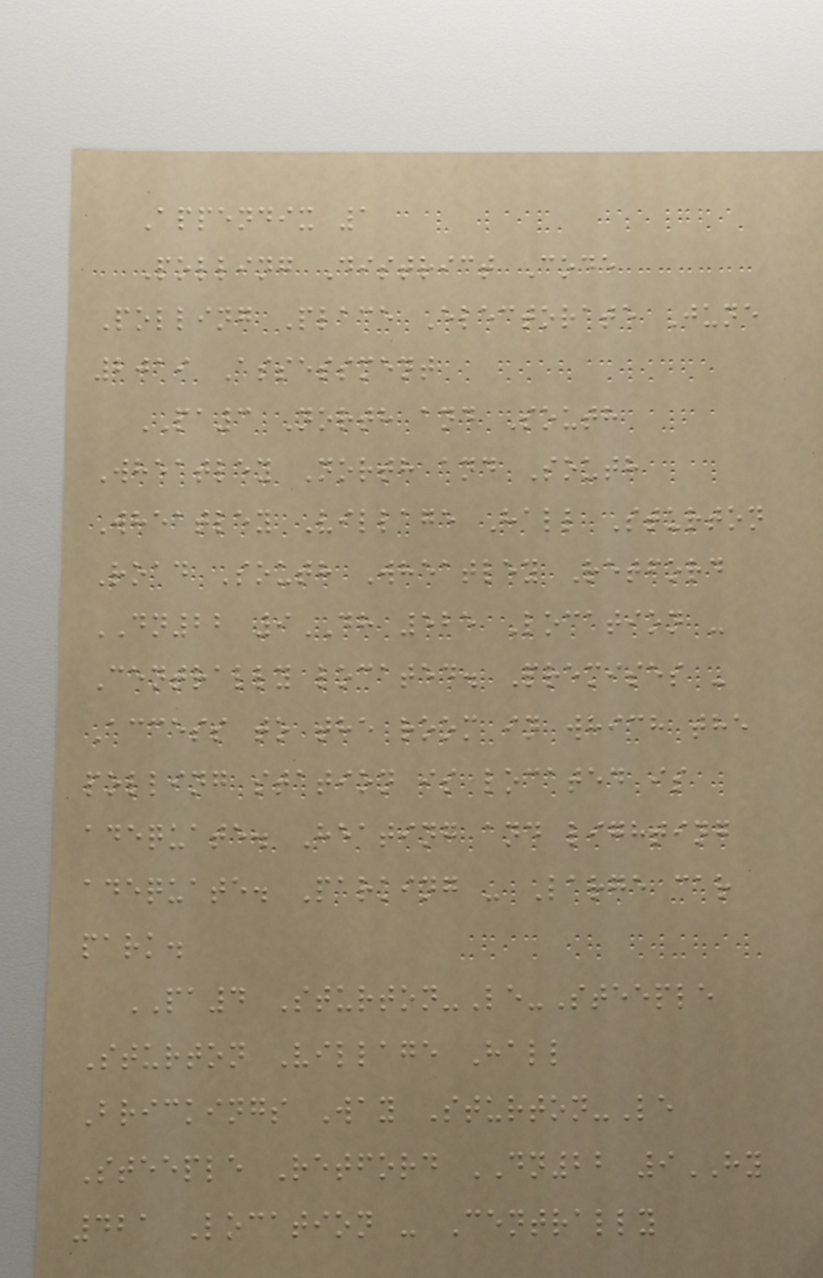Appendix 1
Polling District Code
Polling Place Electorate June
2019 Assessment
PA3 North and South
Wheatley North and South
Wheatley Village Hall Sturton
Road South Wheatley Retford
DN22 9DH 525 Location -
Centrally located. Premises -
Access to the room in which the
polling station is located is
adequate. Heating and lighting
adequate. Parking - Large car
park.
PA4 Sturton-Le-Steeple
Sturton Village Hall
Brickings Way Sturton-Le
Steeple Retford DN22 9HY
421 Location - Centrally
